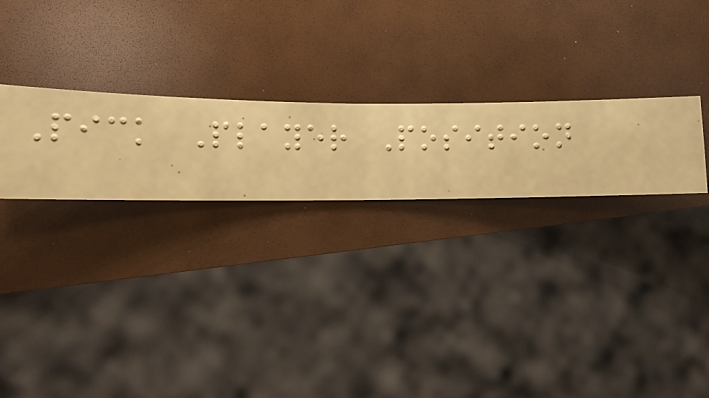Pick Player Position
